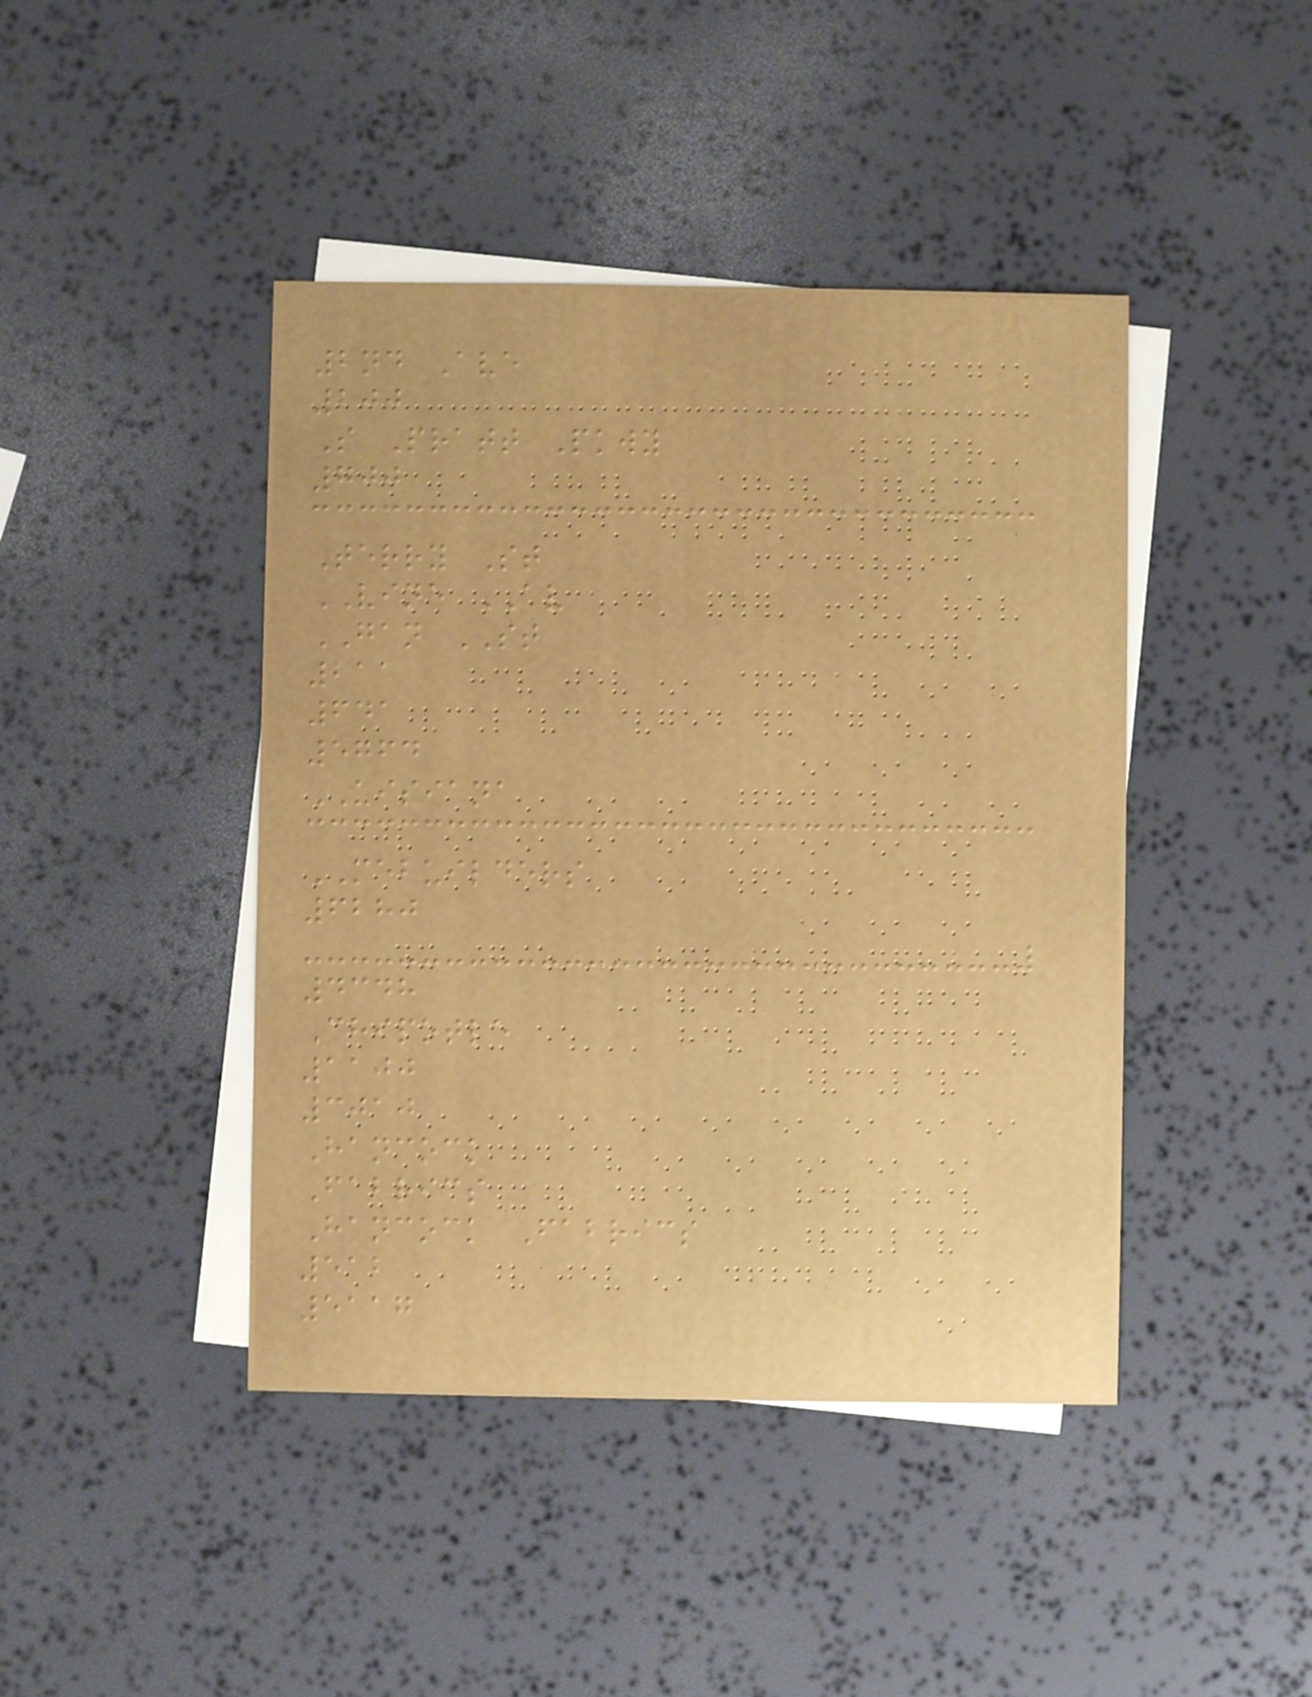2nd Ave
200
S Pratt Pkwy
700
Terry St
VINE AV
GAN ST
211
641
5764
UISIANA
MEBUILDERS
6280
4348
Chipotle
1100
3010
Hancock
Fabrics
Hancock Fabrics
512
5117
